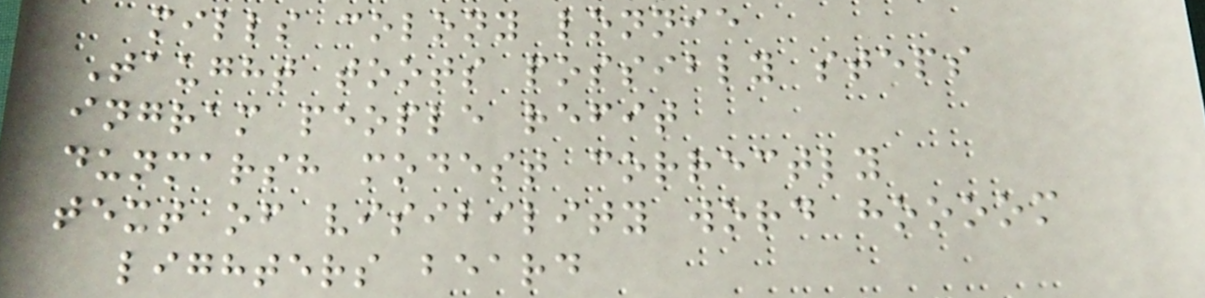mills colony lonnie
Taught toots possibly steps
ingram people refit
dunmarsh modest correctly
text of visibility word hoooom
lighters beard
